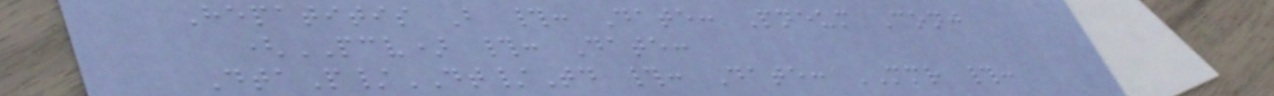Hepatitis B #: Date: Pneum Conj
(PCV) #: Date:
DtaP/DT/Td #: Date: MMR #:
